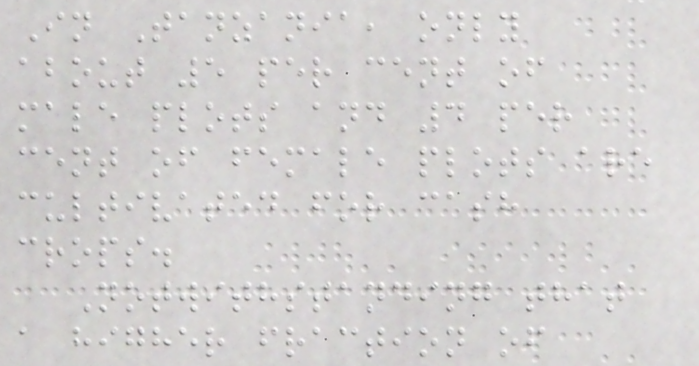In Tanzania, only
about 5 per cent of
male plots and 4 per
cent of female plots are
cultivated for cash
crops.
Notwithstanding that
a higher fraction of
